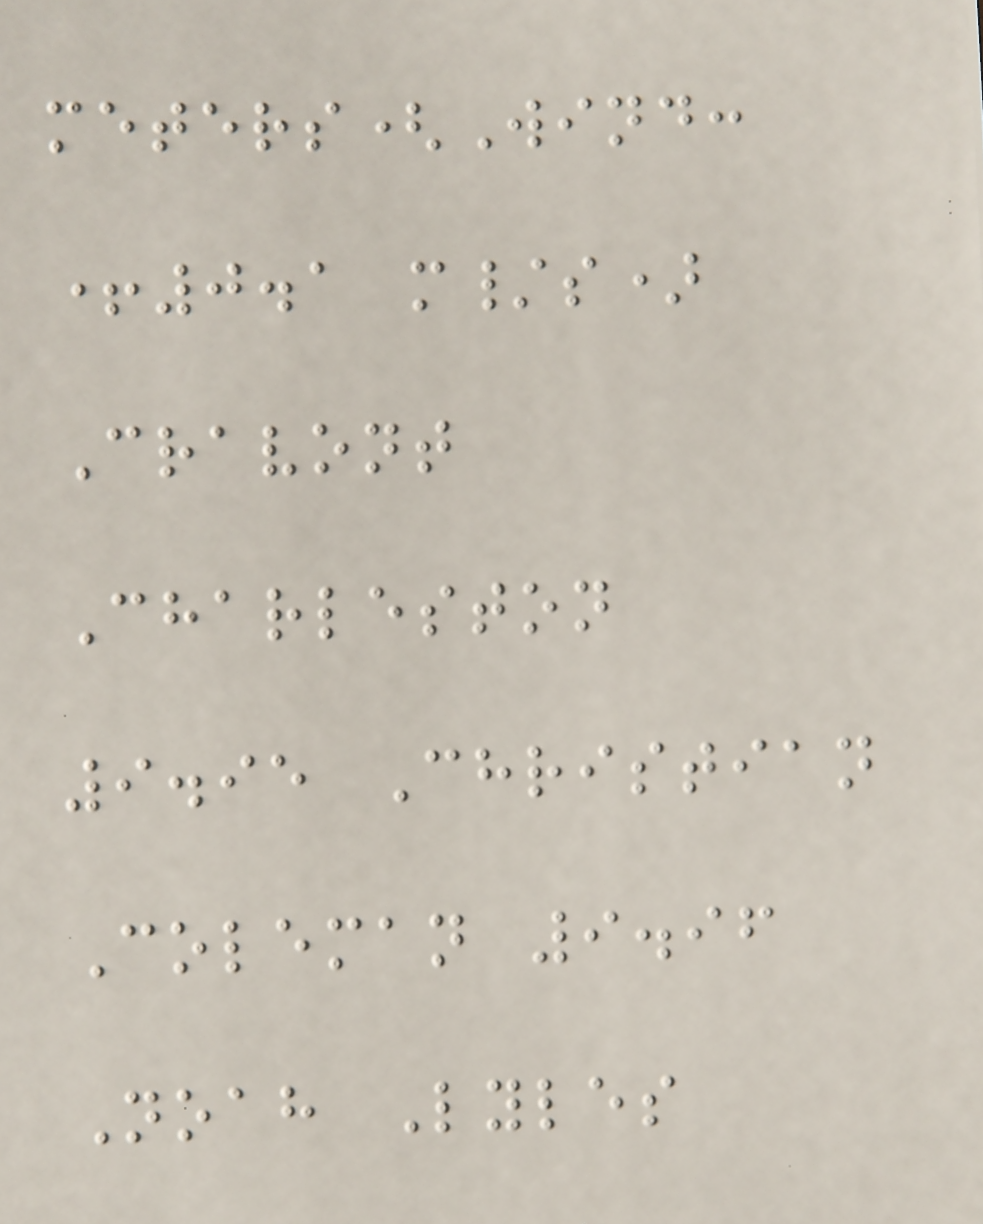meters(Wind:
+0.1 m/s)
Cravont
Charleston
9.95 Christian
Coleman 9.96
Noah Lyles
